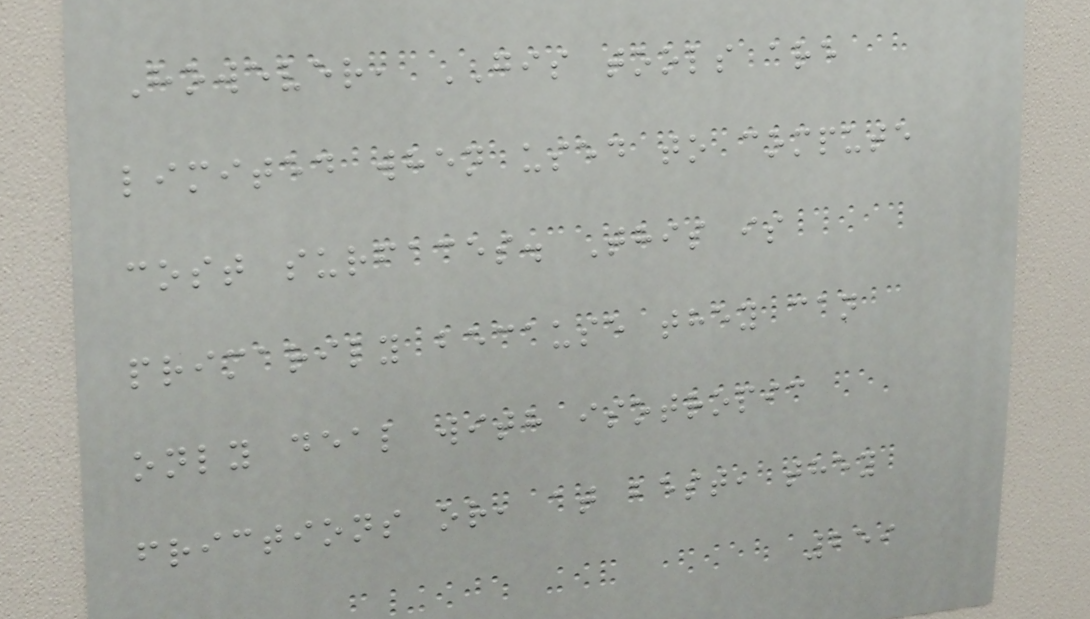However, GIS tools are
limited when used to compute
cost surfaces. This is
primarily because they can
only deal with isotropic
frictions or, at best, they
259
